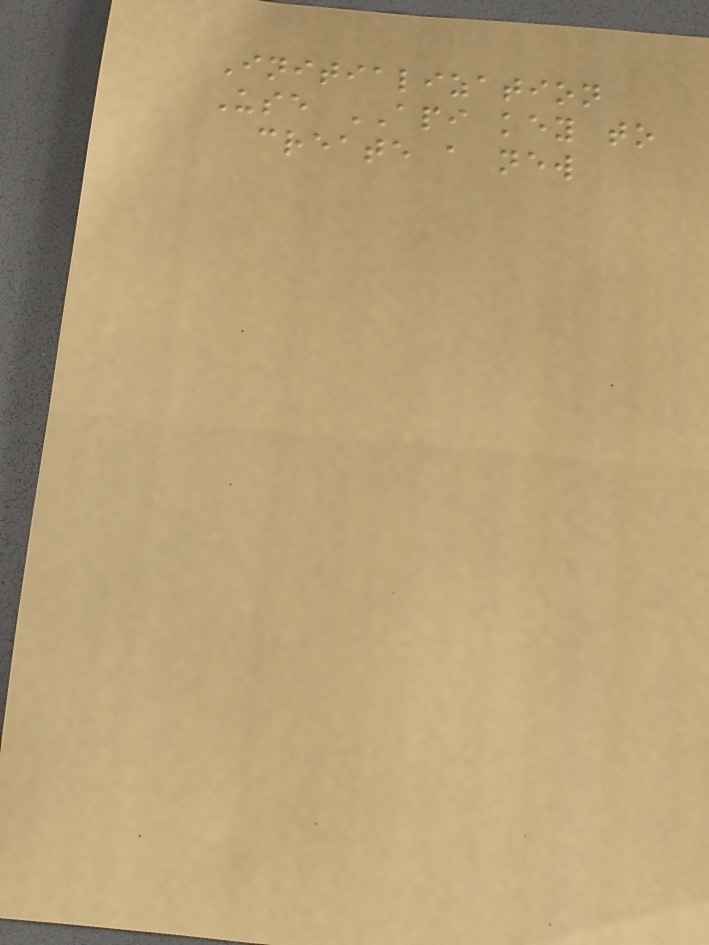Initialization
Use API key to
create a new
